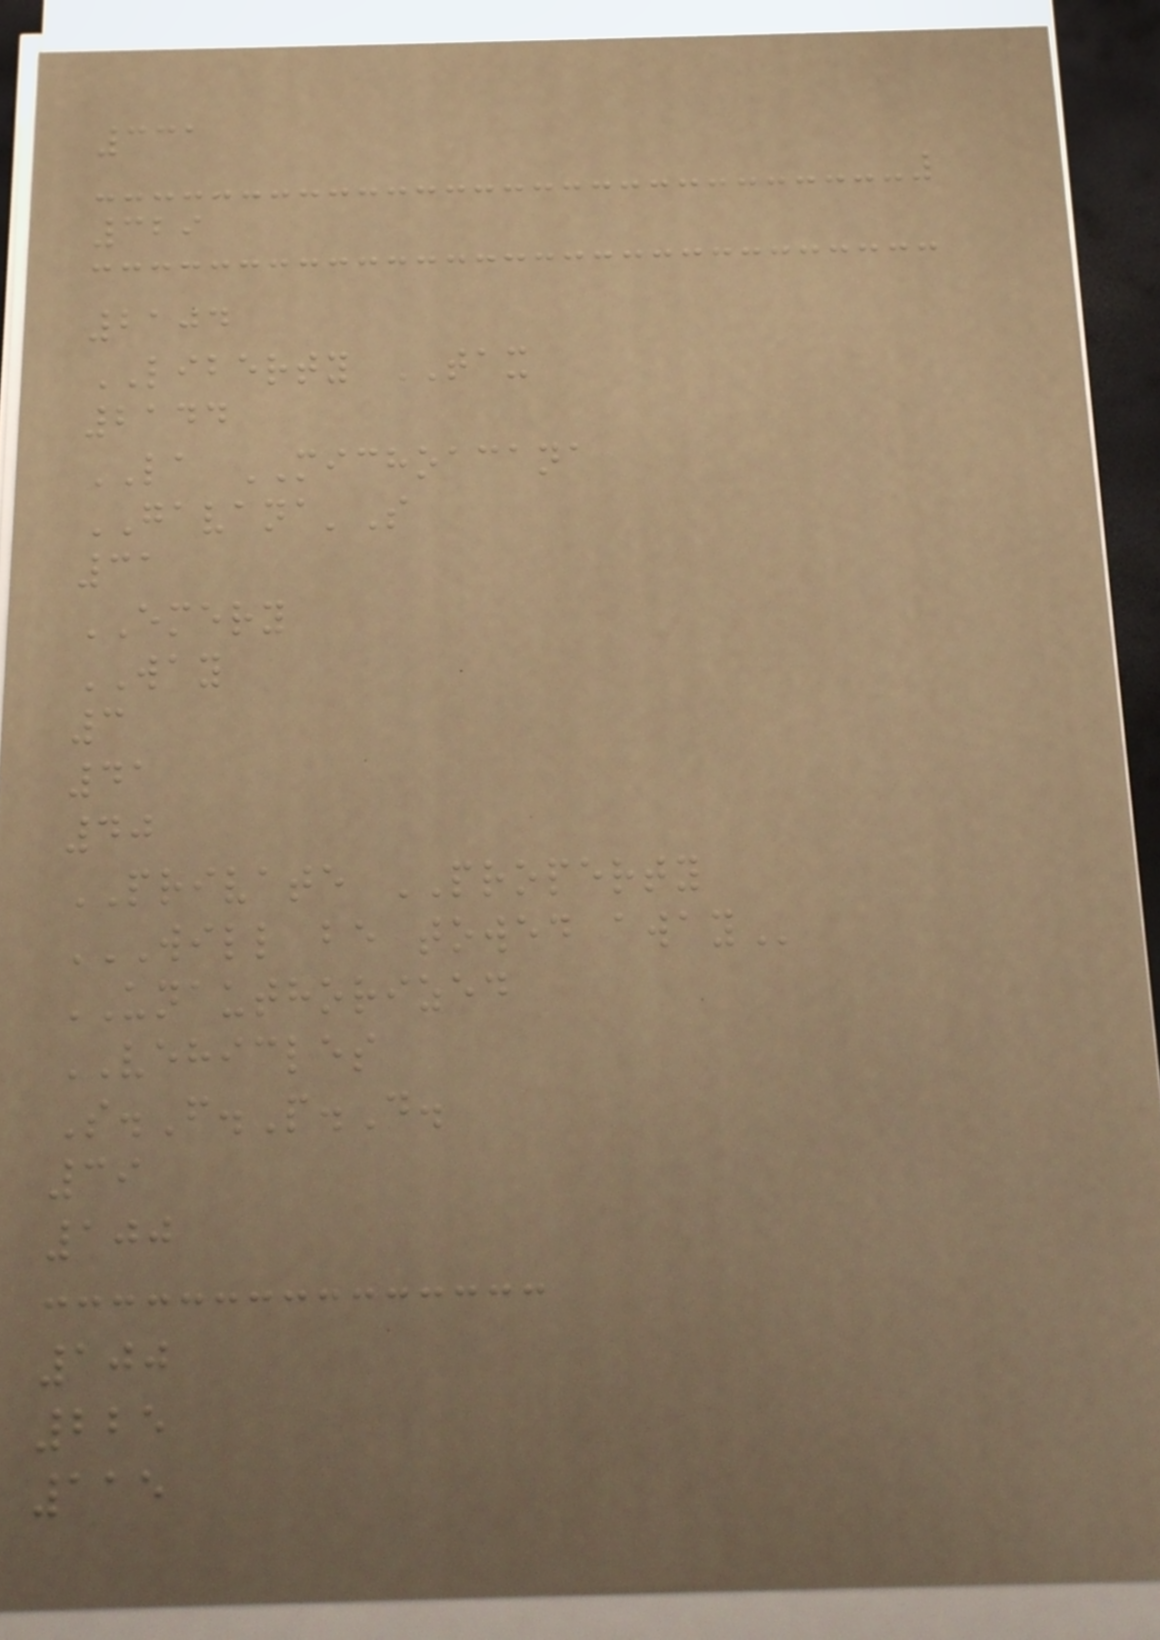331
329
2104
LIBERTY TAX
2144
LA MICHOACANA
GAVANA'S
31
EMERY
WAY
3
41
40
PRIVATE PROPERTY
WILL BE TOWED AWAY
UNAUTHORIZED
VEHICLES
S.F.P.D.
39
100
100
225
115
